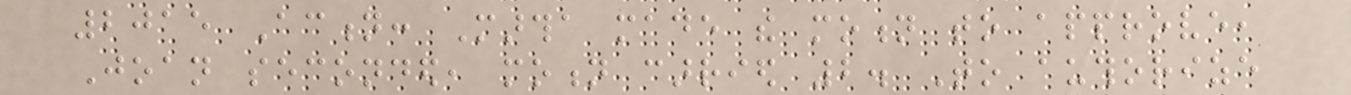2015 Action: Martha made the motion to approve,
Joan seconded, motion carried 2. To authorize
